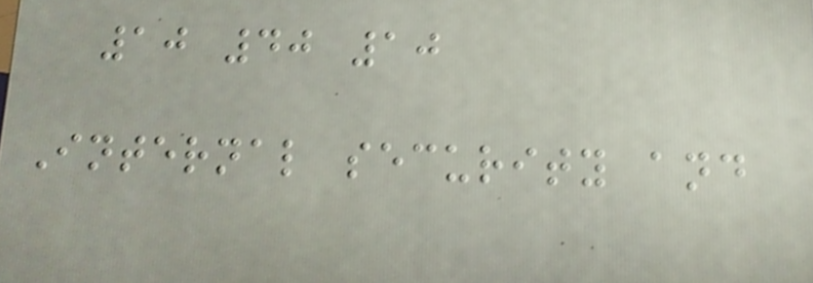10 40 10
Internal security and
